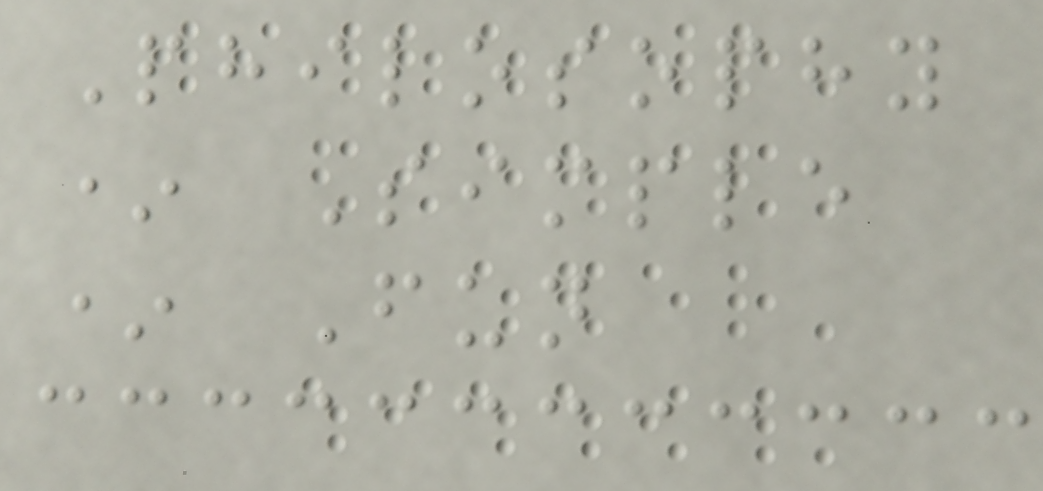Philosophy
* Simple
* Fun
